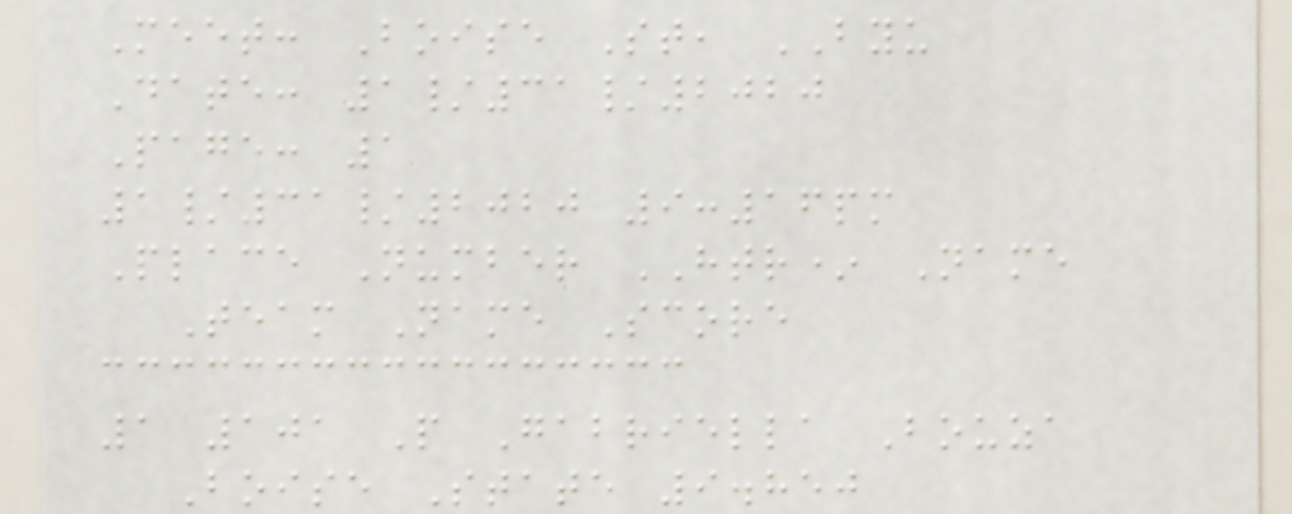Meet: Boise St, BYU
Date: 1/31/2020
Page: 1
1/31/2020 9:16pm
Place Number HTR* Name
Team Name Score
1 101 P Gabriella Bouza
Boise State 9.850
